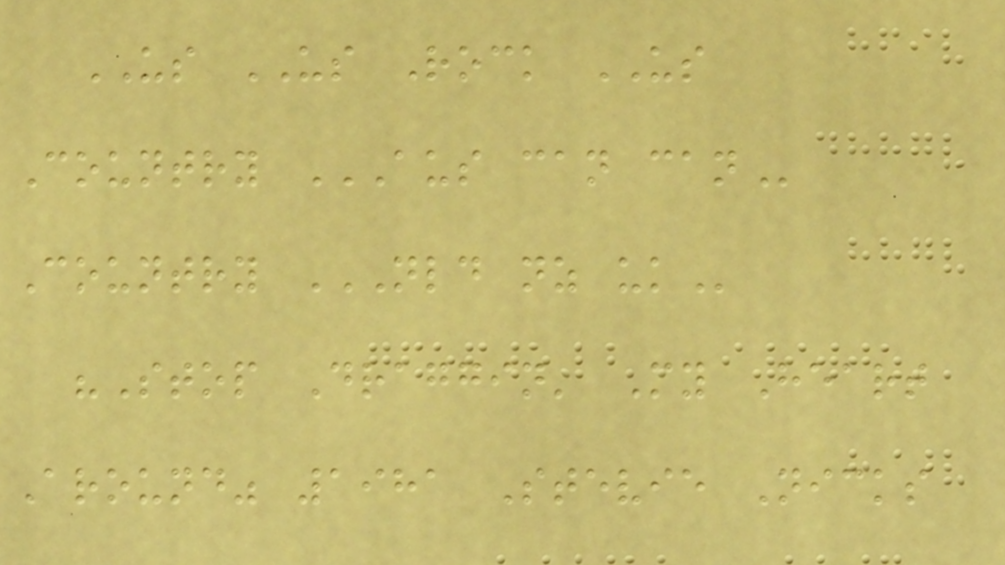US US Rock US
Country AUS CAN CAN
Country NLD NZ UK
"Stop Draggin' My Heart
Around" 1981 Stevie Nicks
